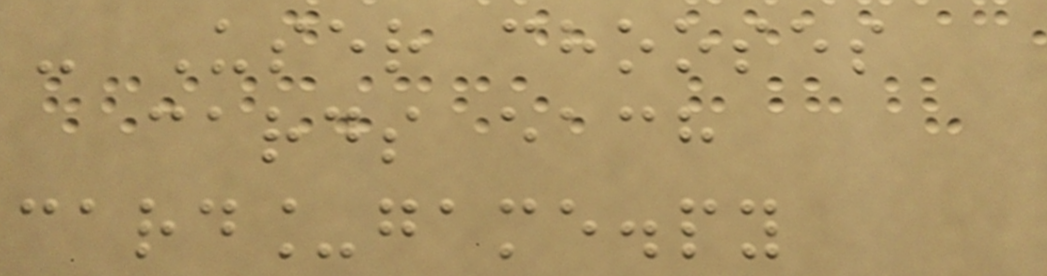- User chooses
cards each
card_game.py
